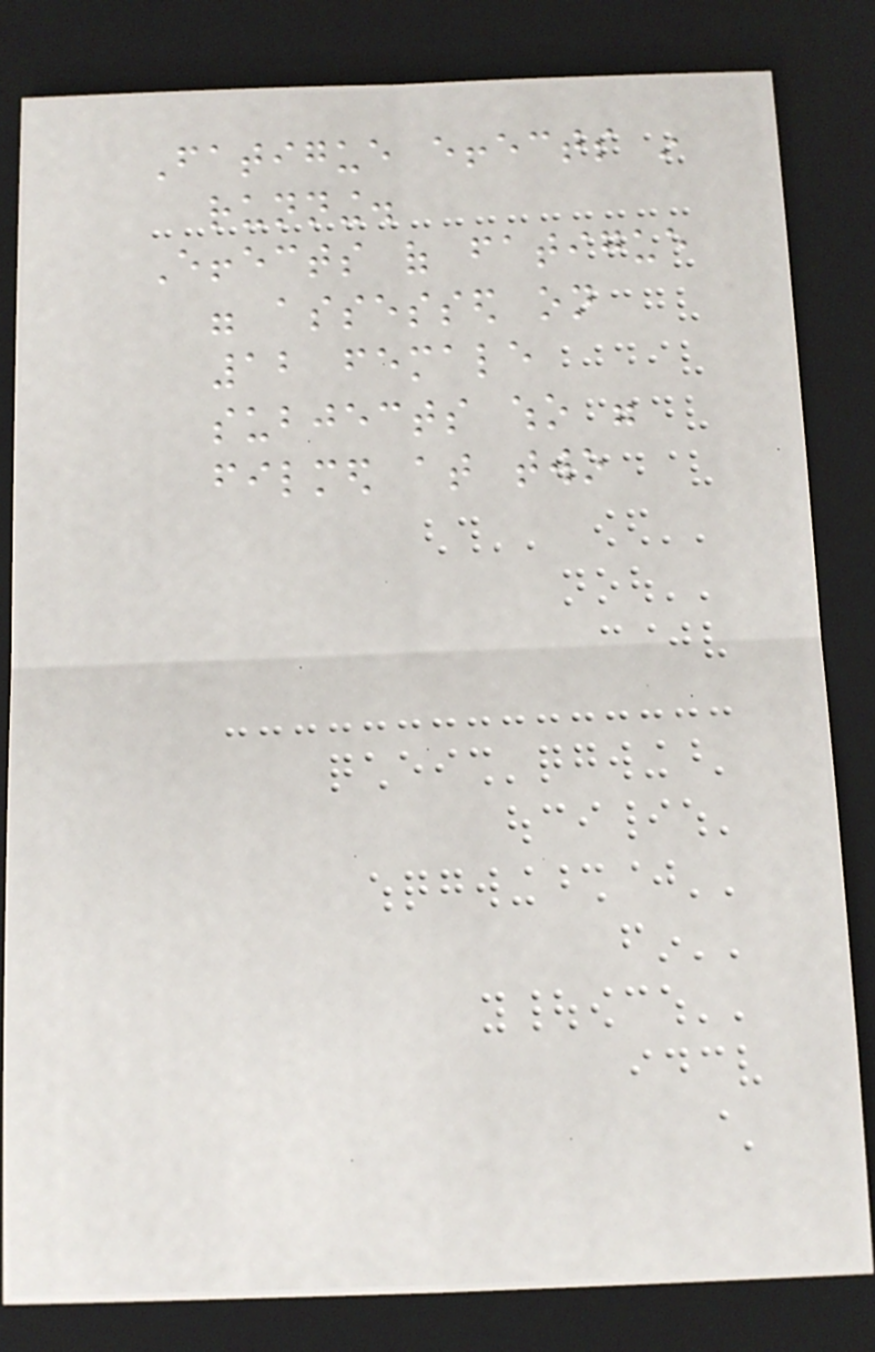Fatigue effects in
running.
Effects of fatigue
were assessed on
12 female
subjects who were
filmed at two
